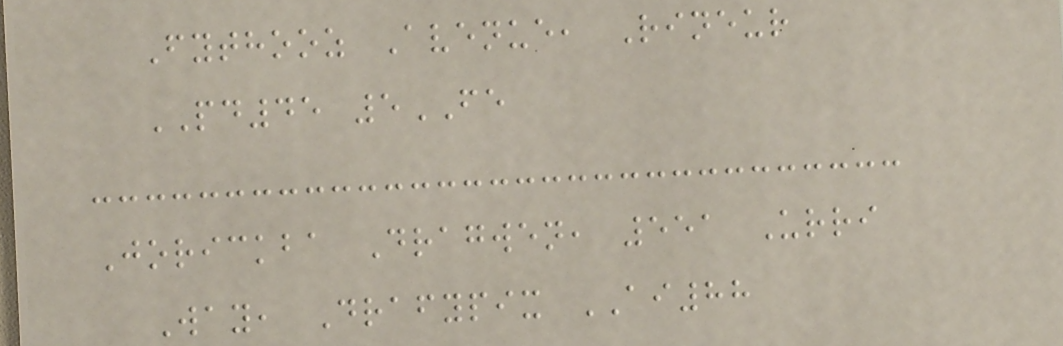Fythooz Avenue, Rineur
PD45 5FE
Jorickba Dragwen, 551 Urri
Way, Drafypix AI88
